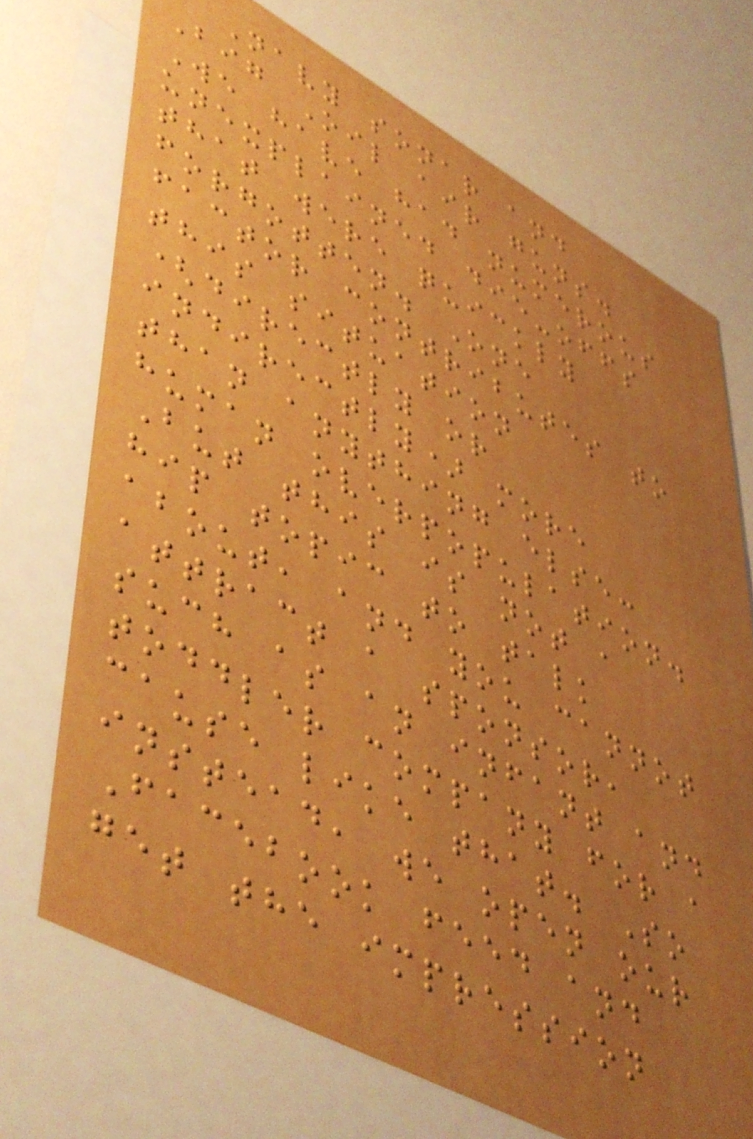Navy sonar and
Big Oil air guns.
We have had numerous
unexplained die-offs
that were quickly
forgotten. One
factor contributes to
this situation
(directly or
indirectly) more
than anything else:
human overpopulation.
But this is not a
hip topic to talk
about, and you cannot
attract a sponsor,
such as an infant and
toddler company for a
cause like that. So
instead, we open our
Facebook feed and
get the impression
